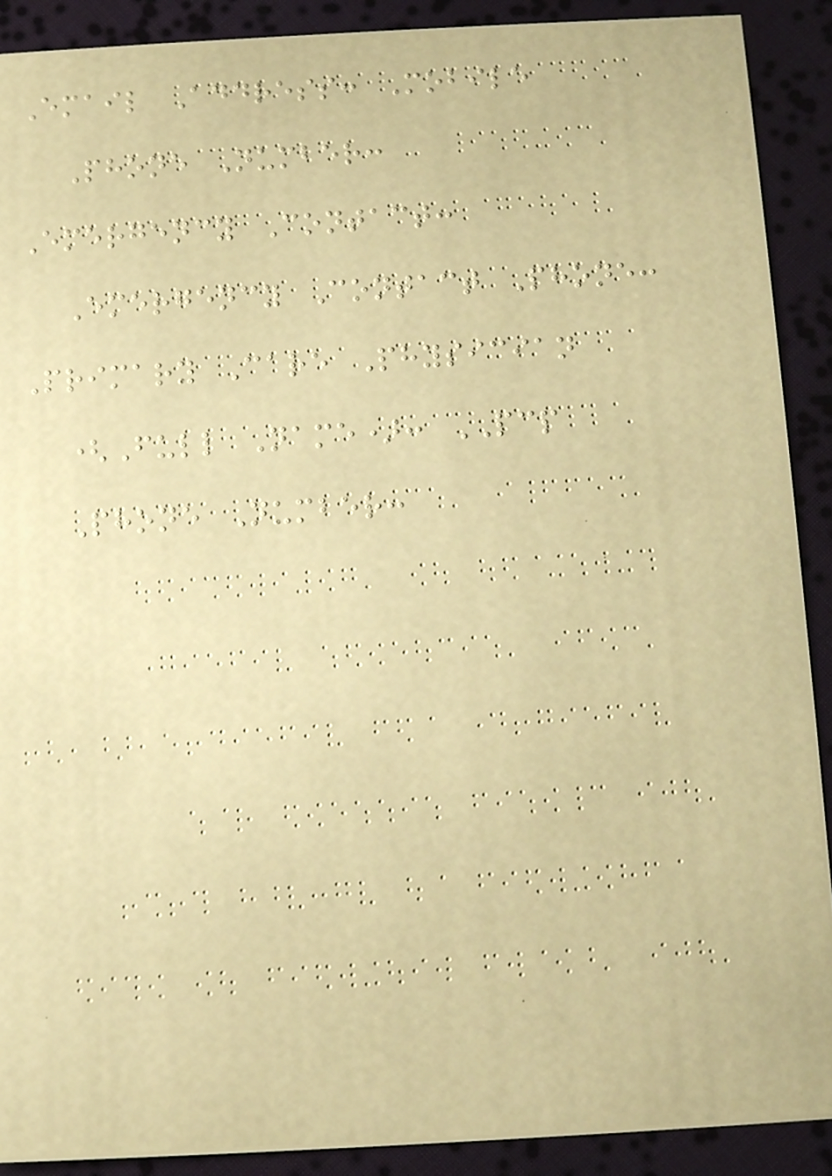Email Address: Mobile
Phone Number:
Emergency Contact:
Emergency Contact Phone:
Primary Care Physician
(Full Name): PCP
Phone Number:
